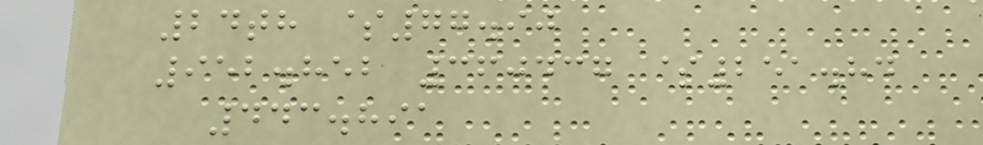24th $77.90
952.852 360437 $251.84
443.891
